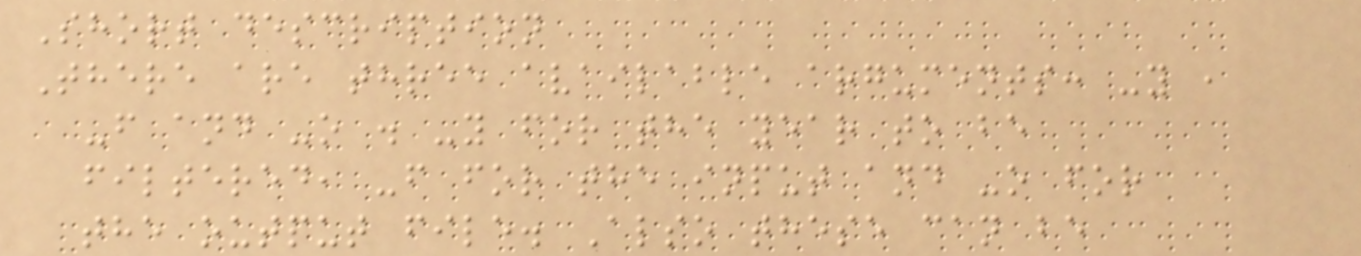Short description
There are three available arguments: -y ,
-f and -o . -y for the year to be
filtered, -f for the input and -o for
the output file. Also these can be
